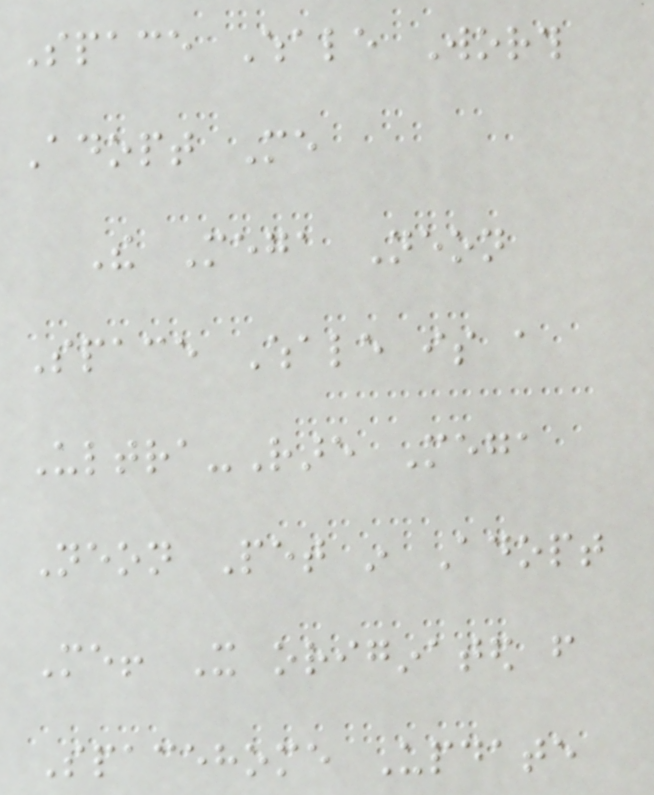Space Whale Worth
Adopt Me
The Mega Neon
Space Whale is a
Ultra-Rare Mega
Neon Pet in Adopt
Me! It originated from
Spacehome Update
